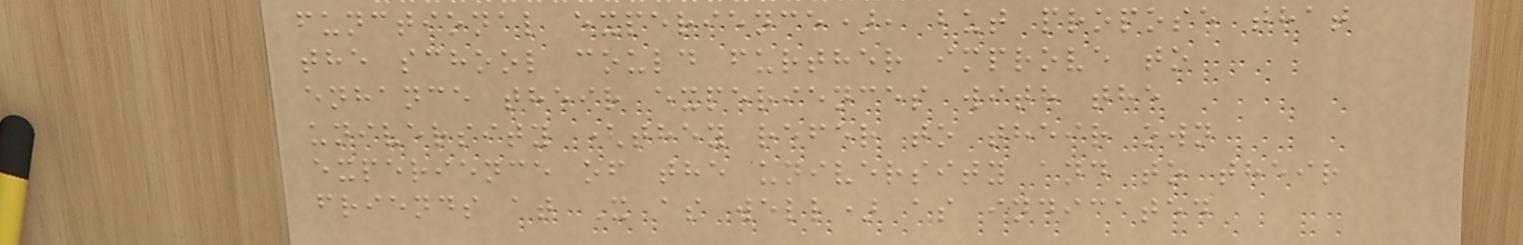functional experience), but propose that
the school could further improve to
enhance their experiences with the
university (they refer to their own
experience of the university and to their
friends at X as well) as indicated
